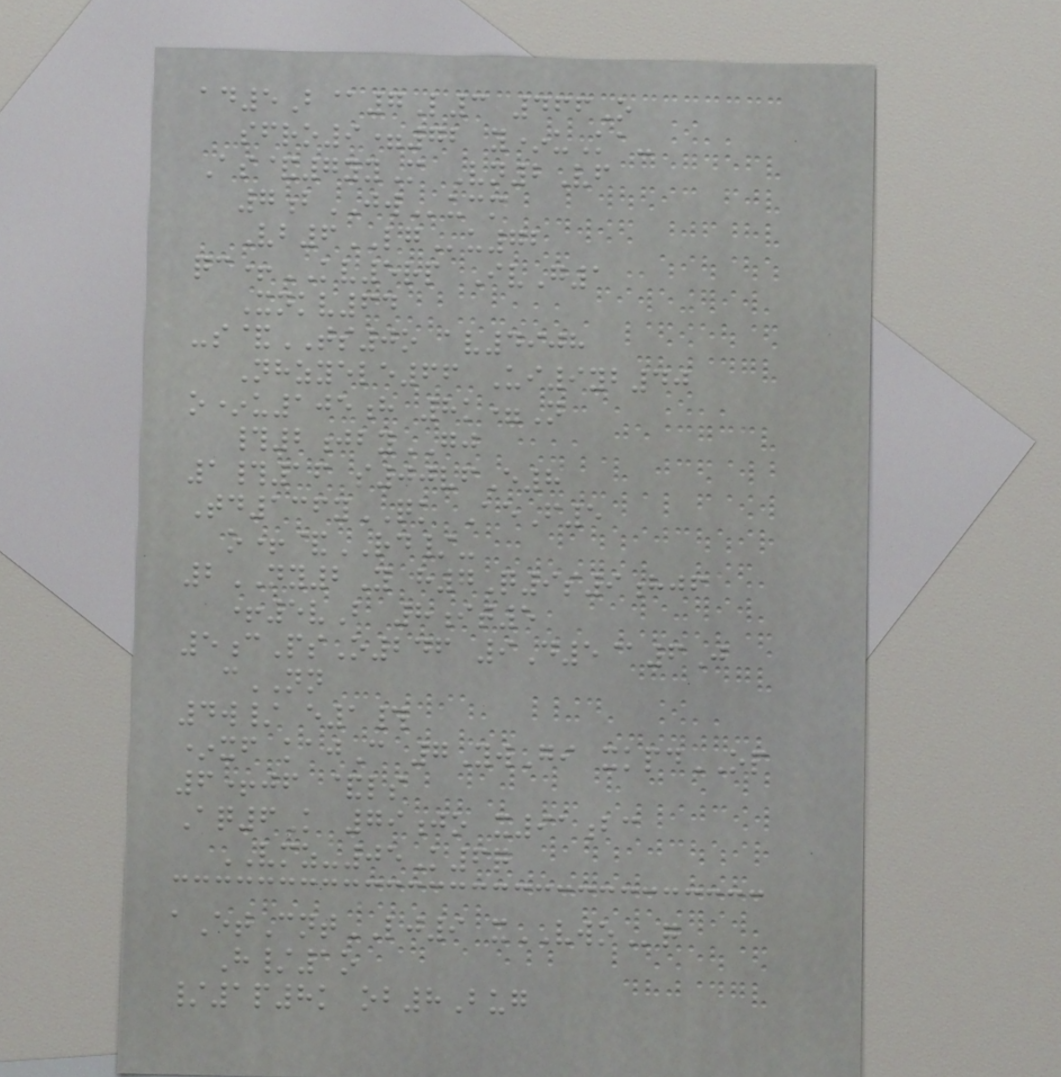ad5B@7L3 466O
sfro9=72 y*uKa-
As&7yyM Vn2Vf
7bJWucm
Vb6LGu72
qc+KV5rp IvG1
Xnkv64
-s&TS0o av4908
Nhzyele66 Ui9yb40
o*u105h 8k=N
#2jbyGJ
1#16 s00vfE8
Td136yQK AeF5
o+&RD/-
2NY2Y h7Q9s9hjf
+5vB 8it5
5cPsO246 9D5@6J
cNN
4w/ e1#
*xf kajC 7YwGi xkpdOP
6+jf &ls
Aq6K 79jo x91bc
VMZ-05K6q
aEtCntLJ9 xVWOq
H/1o
/1p8k ob8Bug
